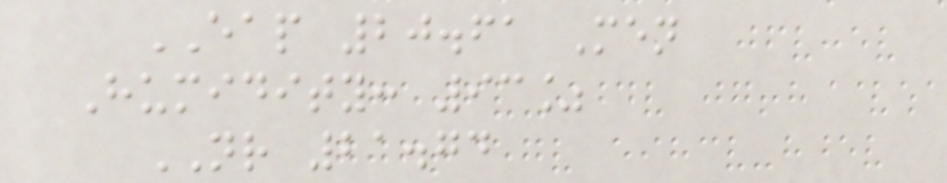EAP 20.61 Men
Humidity: 93%
NR 21.74
